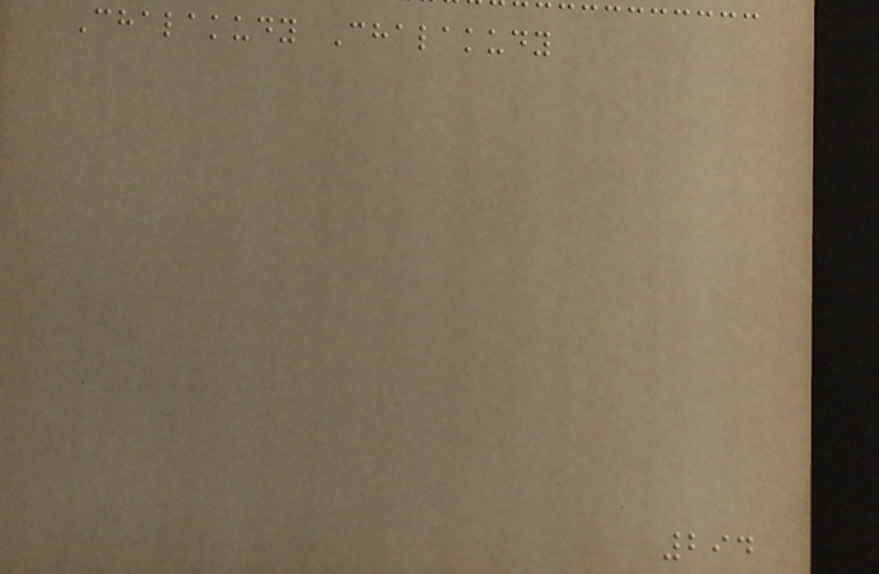Chalakudy Chalakudy
294
